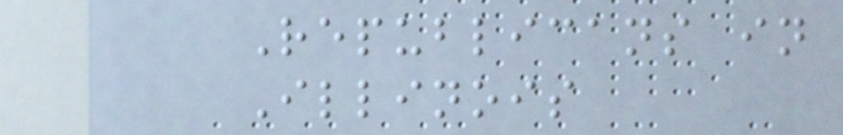Republicans in
Illinois
